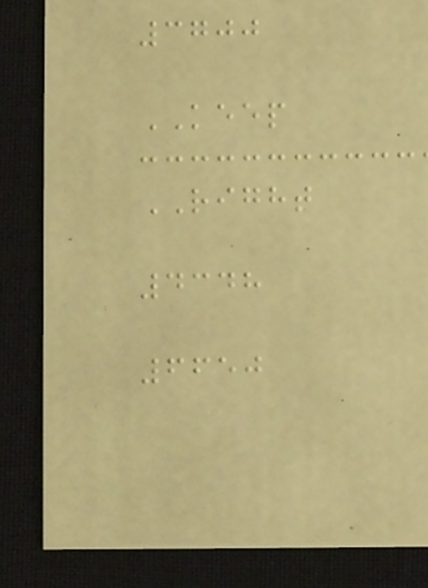3700
KEEP
RIGHT
4348
6650
